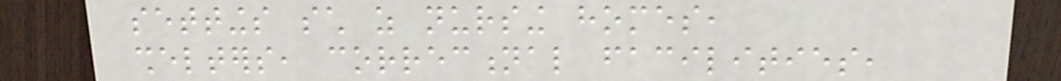settings such as nursing homes,
shelters, correctional facilities,
